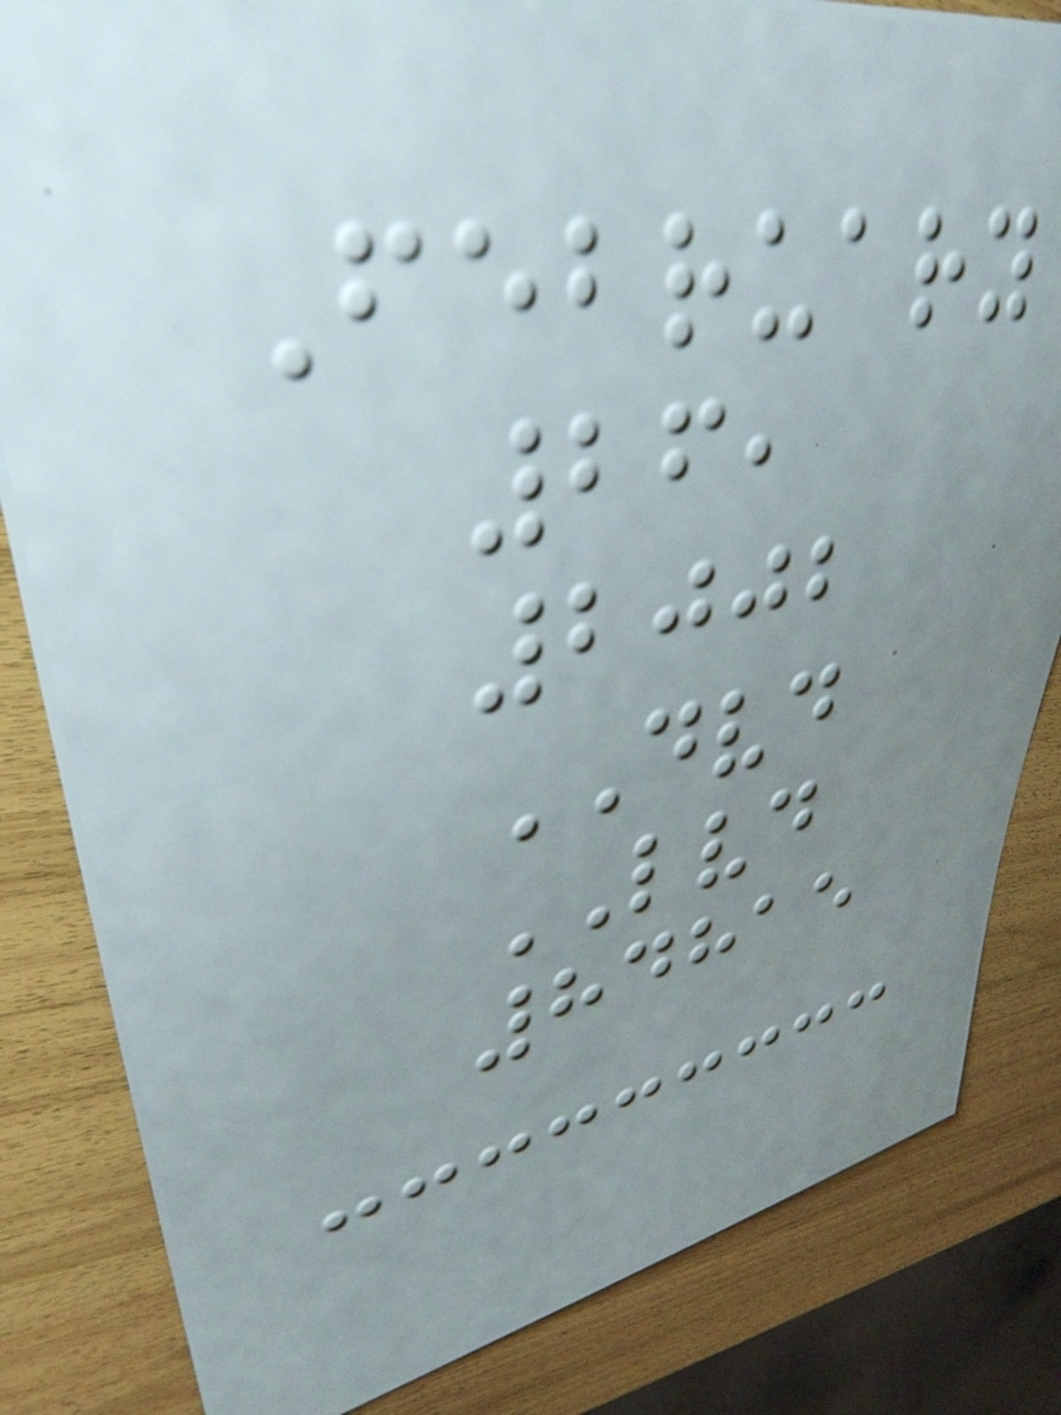February
26,
2002
DVD
LVD
84815
